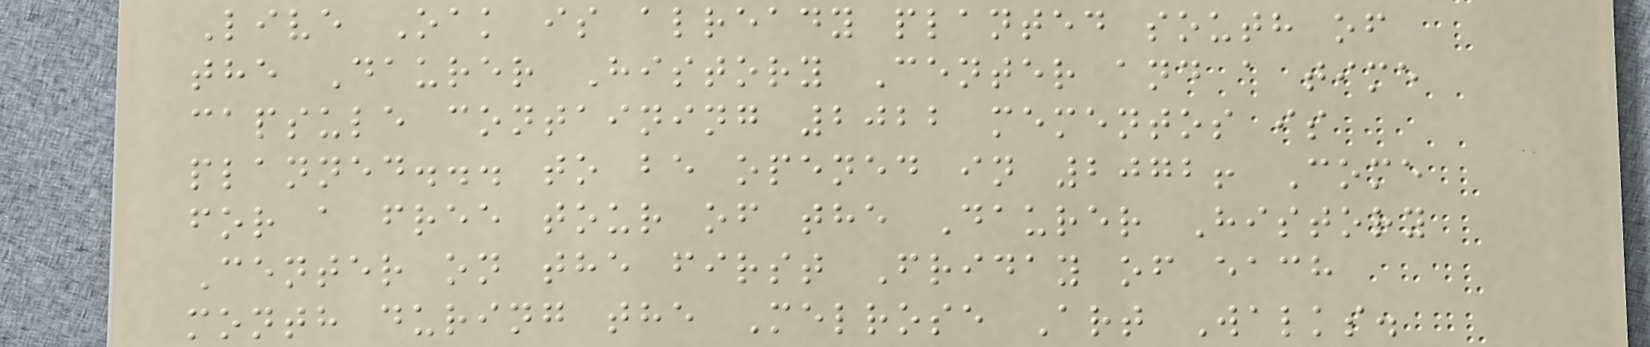Live Oak is already planted south of
the Daurer History Center and a time
capsule containing 2022 mementos is
planned... to be opened in 2072! Come
for a free tour of the Daurer History
Center on the first Friday of each
month during the Melrose Art Walks.
